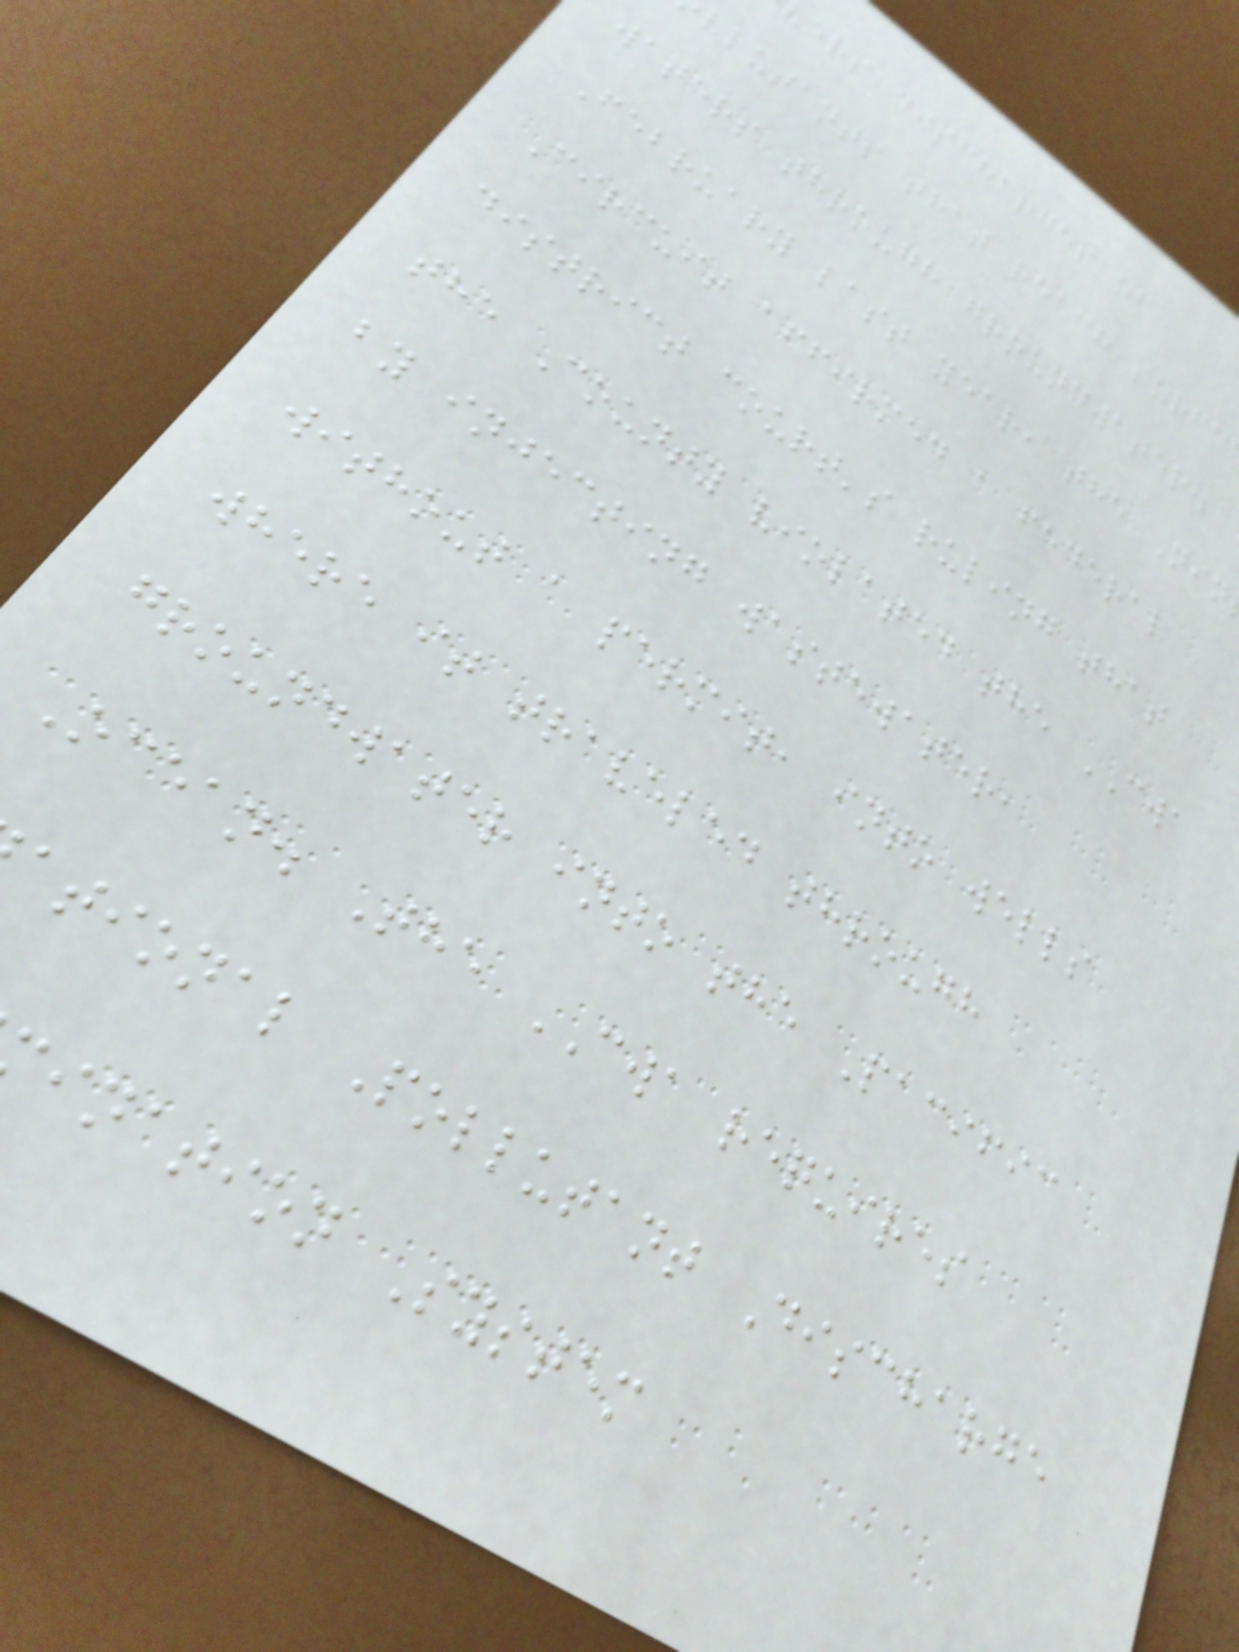ers discharges of
llutants that reach surfa
waters through groundwater.
February last year, the Nin
Circuit affirmed a federal
district court's ruling that
the County violated the CWA
by injecting wastewater,
without a permit, into wells
where it traveled through
groundwater into the Pacific
Ocean. The CWA requires
ational Pollutant Discharge
ination System
